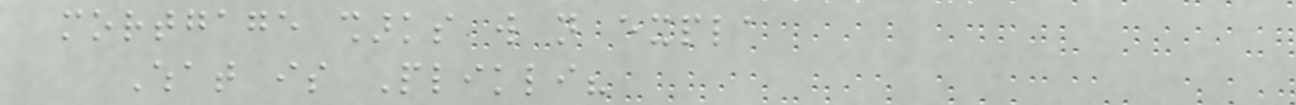mortgage sharks will not expla
What is Plikli?
